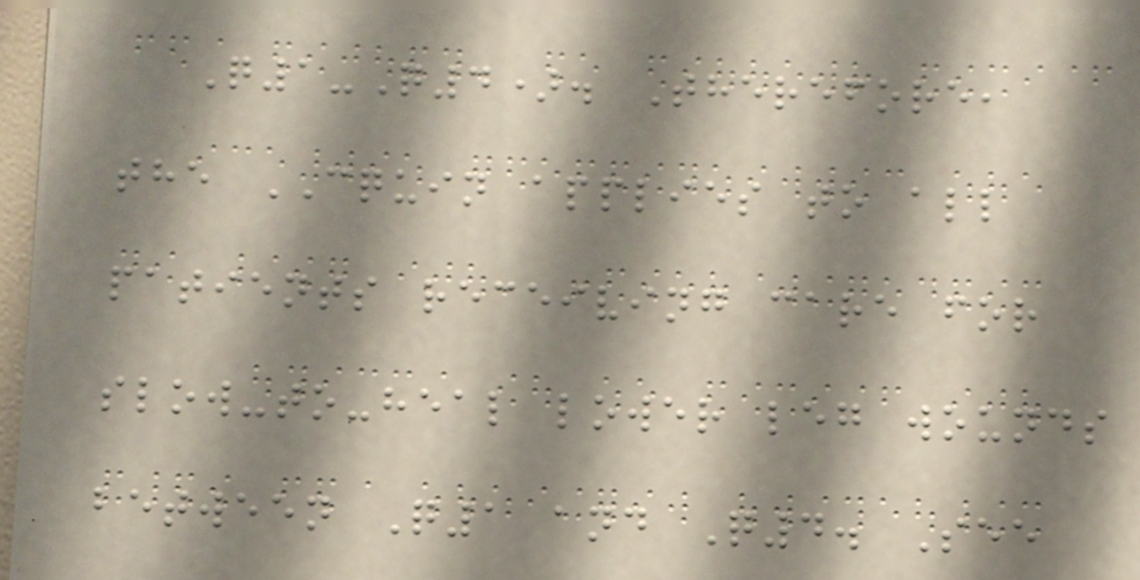Q1-Q4). Therefore,
the CQUIN applies to all
patients receiving care for
slow-to-heal lower leg wounds
between Q1 and Q4. See
